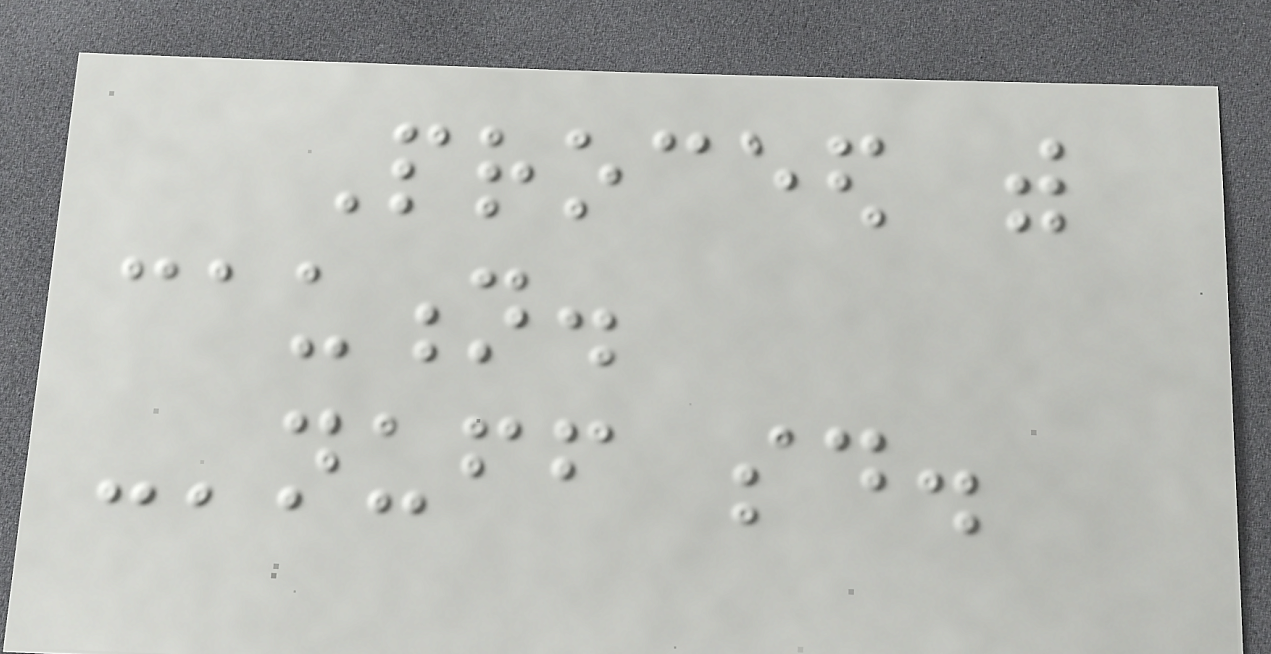Proceed with
caution.
-'nuff said.
